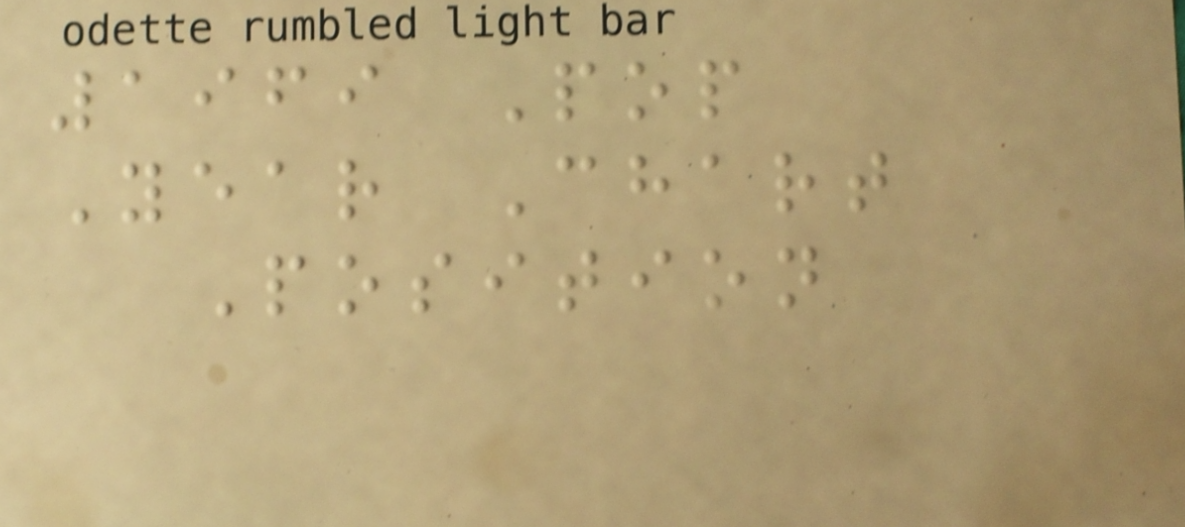1969 Pop
Year Chart
Position
